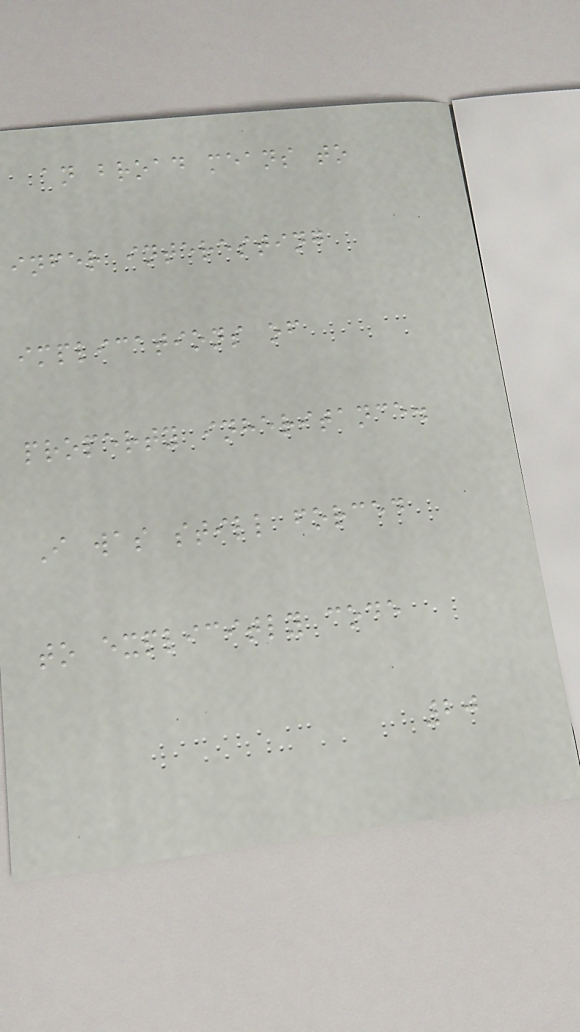an broad means to
infer interesting
implications of
property inheritance.
I was still forced
to explicitly code
20
